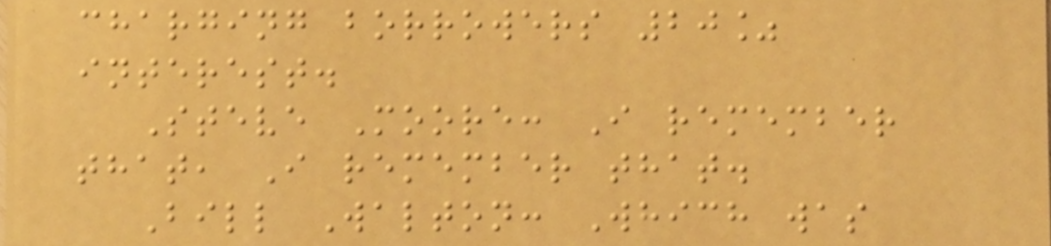charging borrowers 20%
interest.
Steve Moore: I remember
that, I remember that.
Bill Walton: Which was
